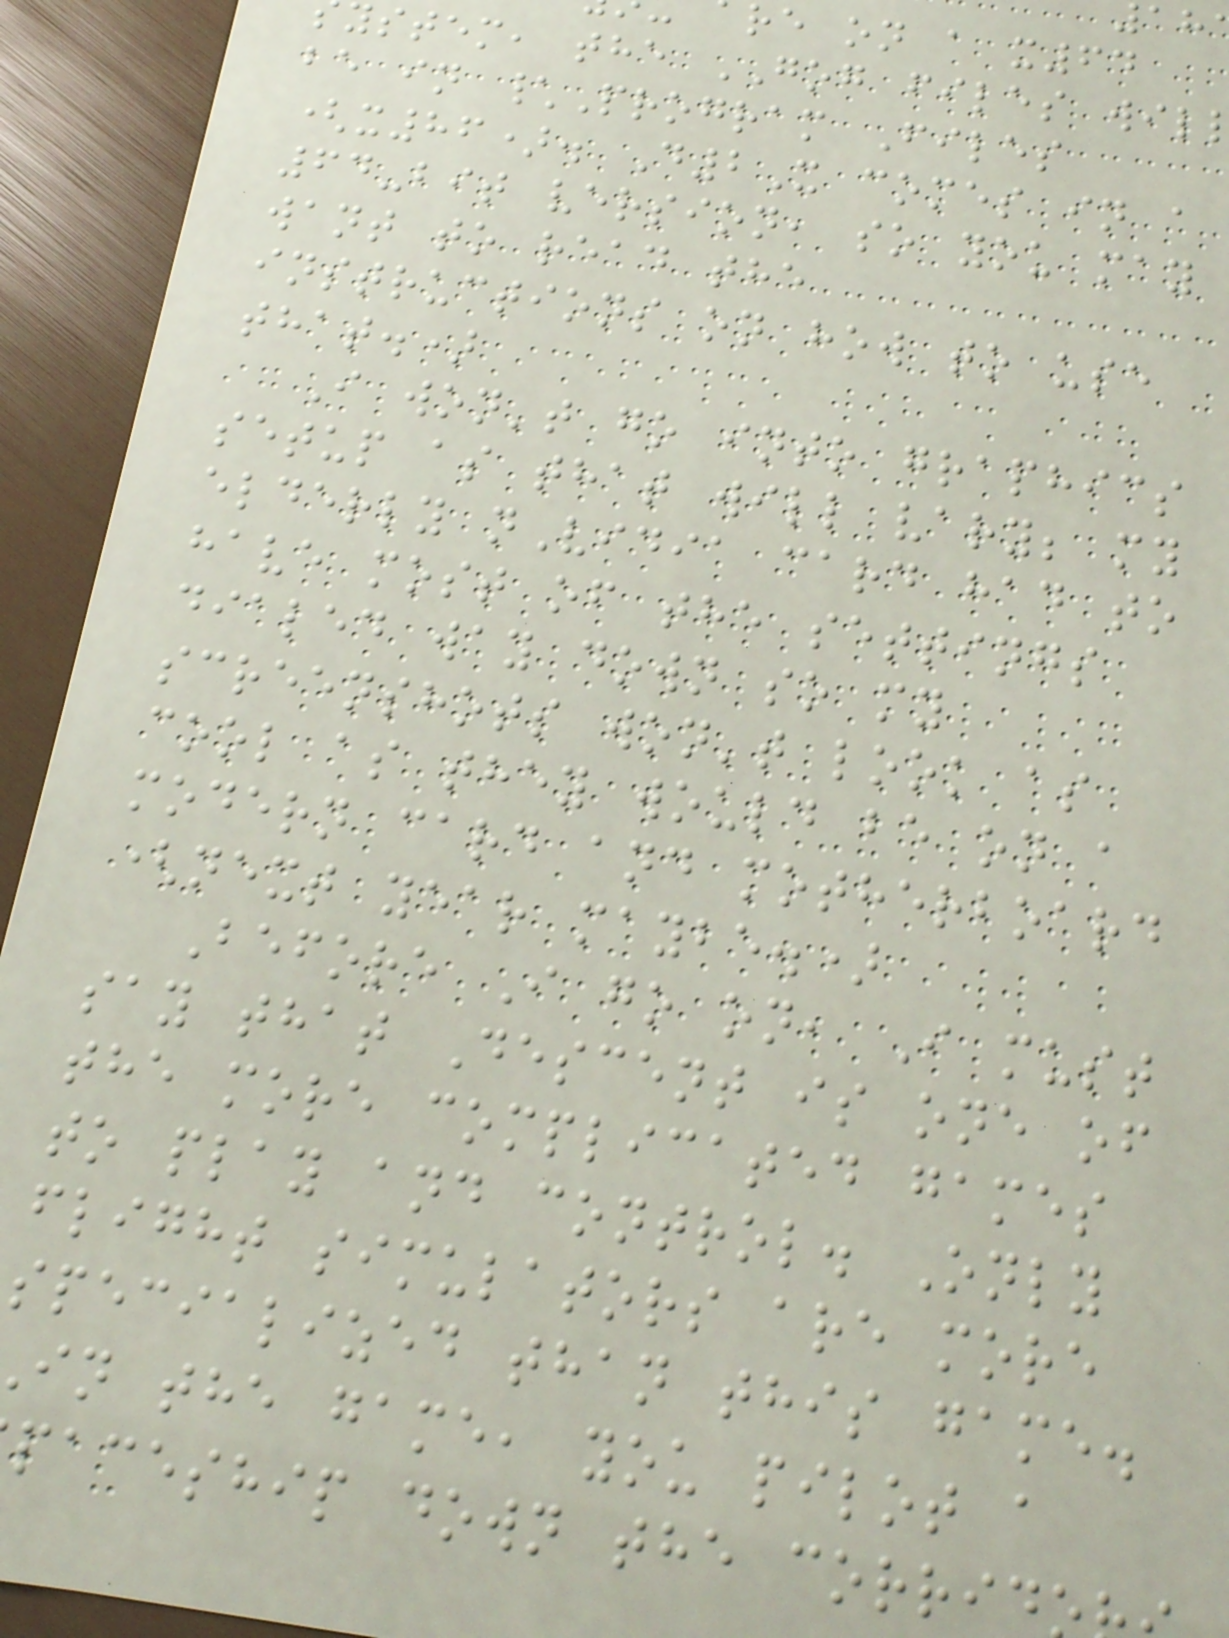re on a x64
ystem, the GOG files wil
be in \Program Files
(x86). D2X comes in a
64-bit version, so you may
want to read the
instructions on how to use
that.)
I won't go into graphics
setup as that will vary; my
elderly nVidia card had to
have most of the settings
dialed way down so my
screenshots won't look as
cool as they would be on a
modern card and motherboard
(next year maybe.)
Before I go on, I must
say that Descent is one of
the more complicated games
to play and control. Only
flight simulators are more
specialized than this game.
in the game, you pilot a
paceship down the corrid
